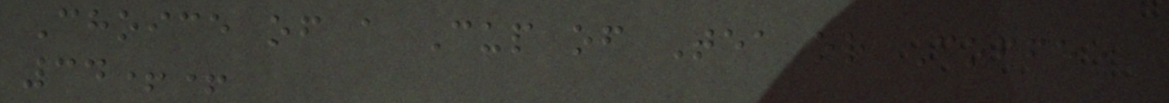Choice of a Cup of Tea or Coffee
34++
